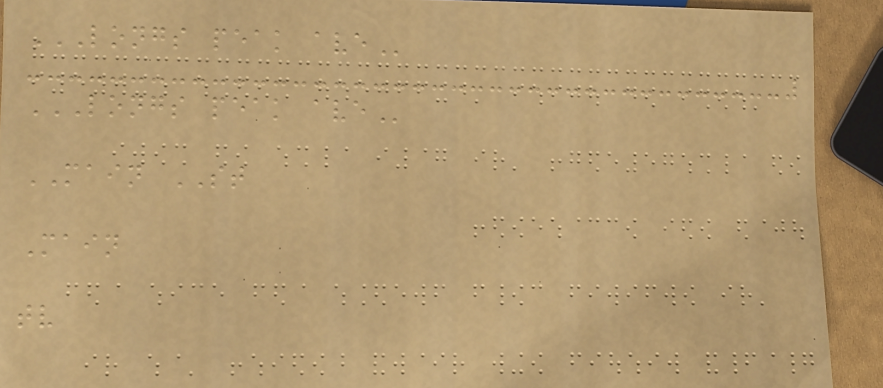LONGS PEAK AVE
LONGS PEAK AVE
MAIN ST
Main
tv
